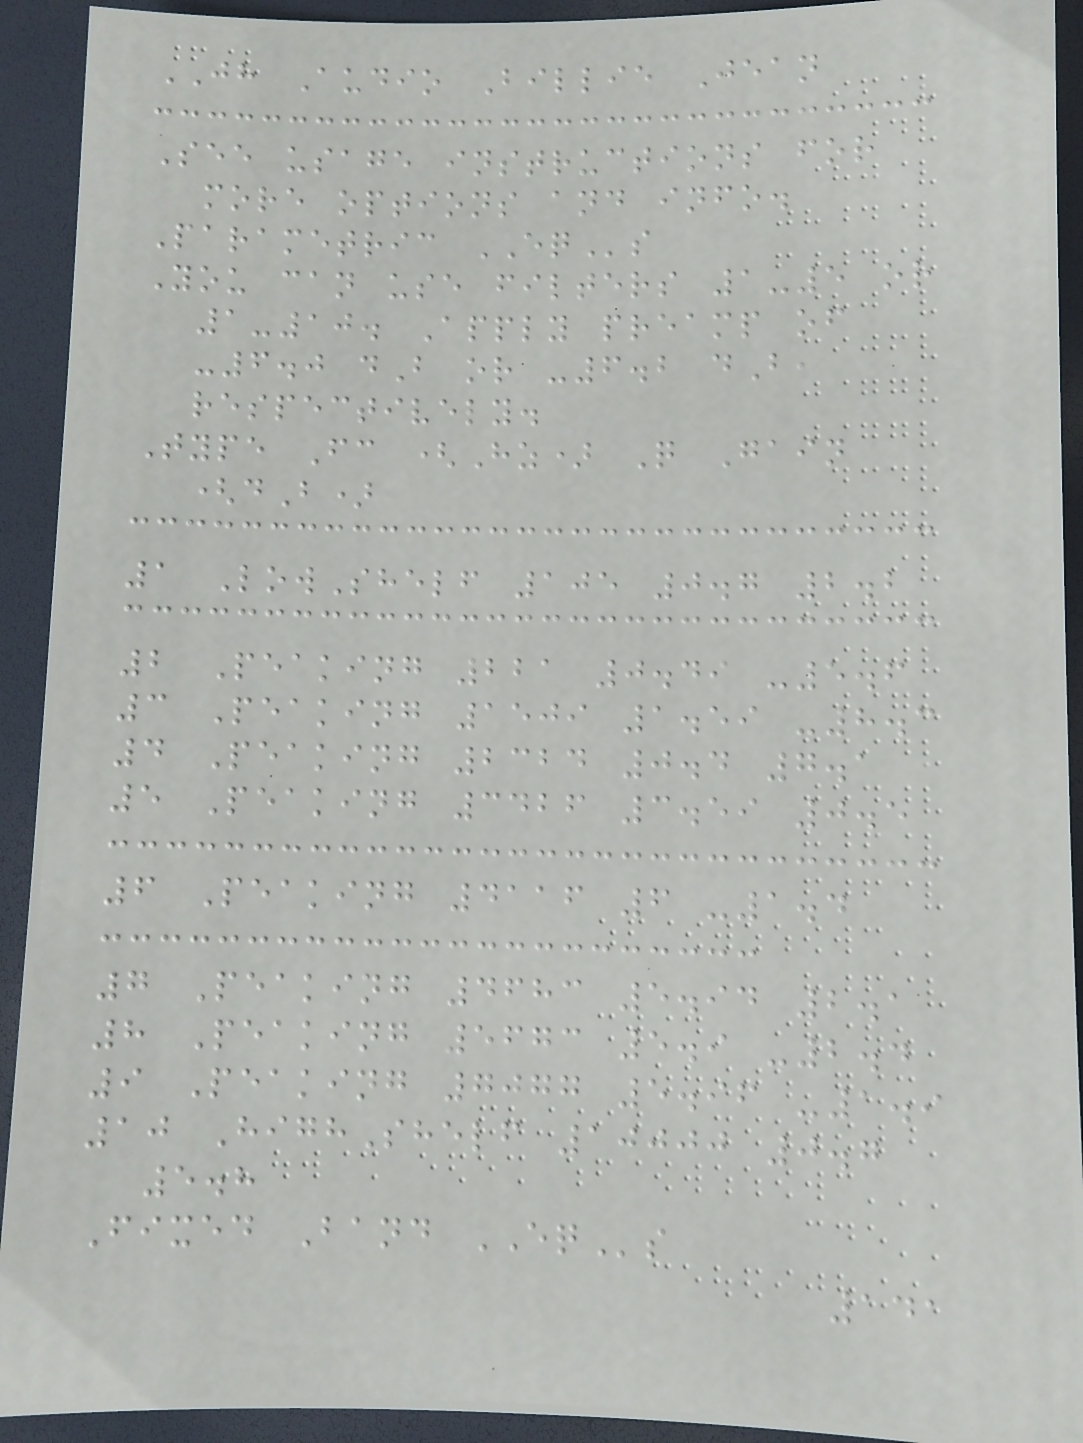JH Audio Billie Jean
See usage instructions for
more options and info.
Parametric EQs
You can use filters 1-5 or
1-10. Apply preamp of
-6.0 dB or -6.2 dB,
respectively.
Type Fc (Hz) Q Gain
(dB)
1 LowShelf 105 0.7 2.2
2 Peaking 221 0.49 -5.6
3 Peaking 1509 1.59 -8.3
4 Peaking 2324 0.4 7.1
5 Peaking 3426 3.59 0.5
6 Peaking 4116 6 -1.4
7 Peaking 4683 5.94 2.1
8 Peaking 5673 5.9 -2.4
9 Peaking 7077 5.96 -1.9
10 HighShelf 10000 0.7
5.8
Fixed Band EQs
141
